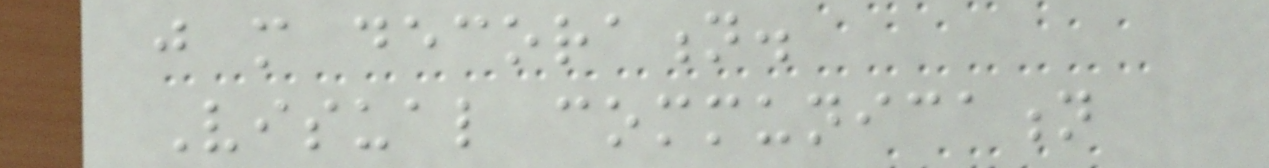just more decoration.
Visual communication
